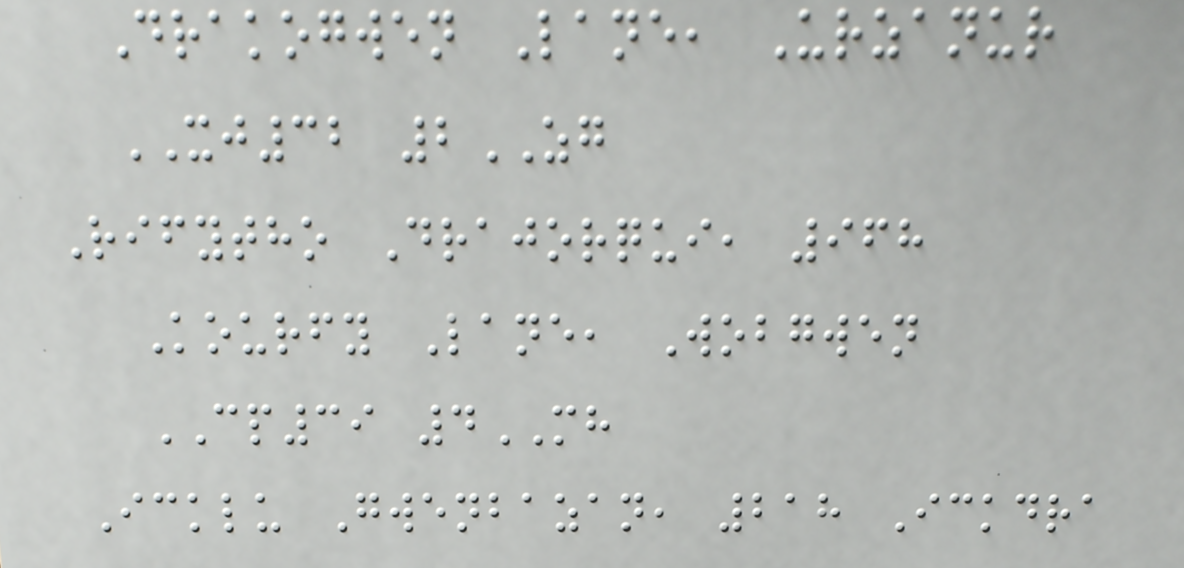Drakogwen Lane, Urzanur
XJ32 2ZG
Rifytho Drajorqui, 968
Kourfy Lane, Wobgwen
CP39 4MH
Icklu Gwenbazan, 218 Ickdra
